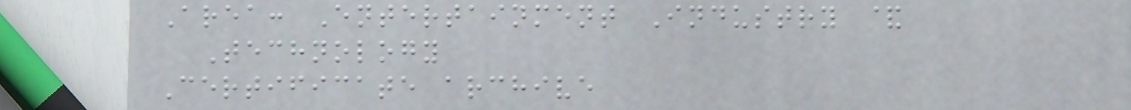Area: Entertainment Industry &
Technology
Certificate archive
